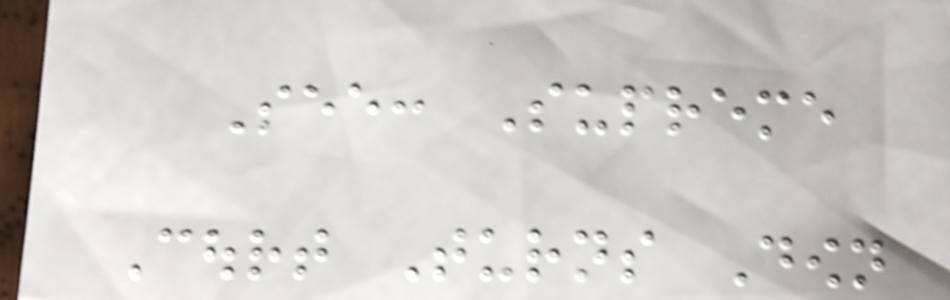See: Supreme
Court Turns Down
